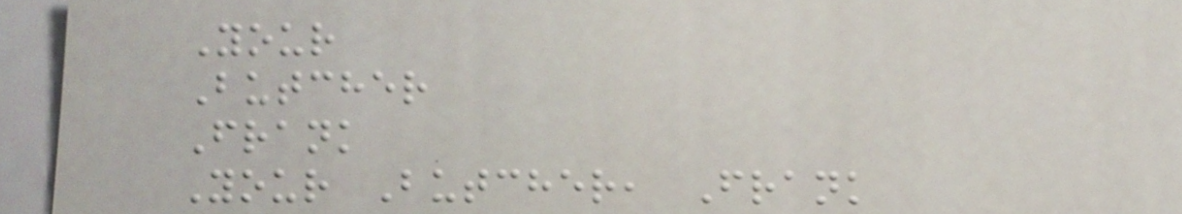Your
Butcher
Frank
Your Butcher, Frank
